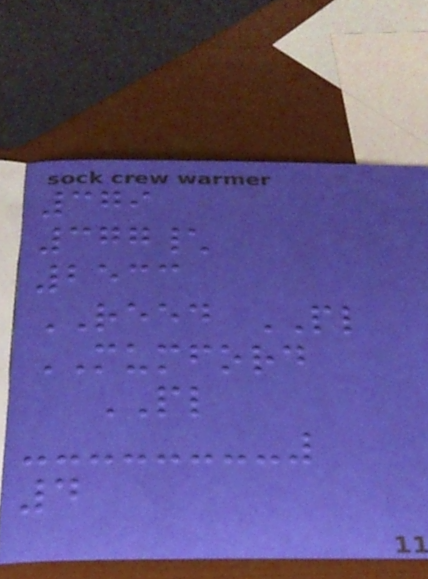379
377\
2533
REED PL
MUMFORD
PL
4
